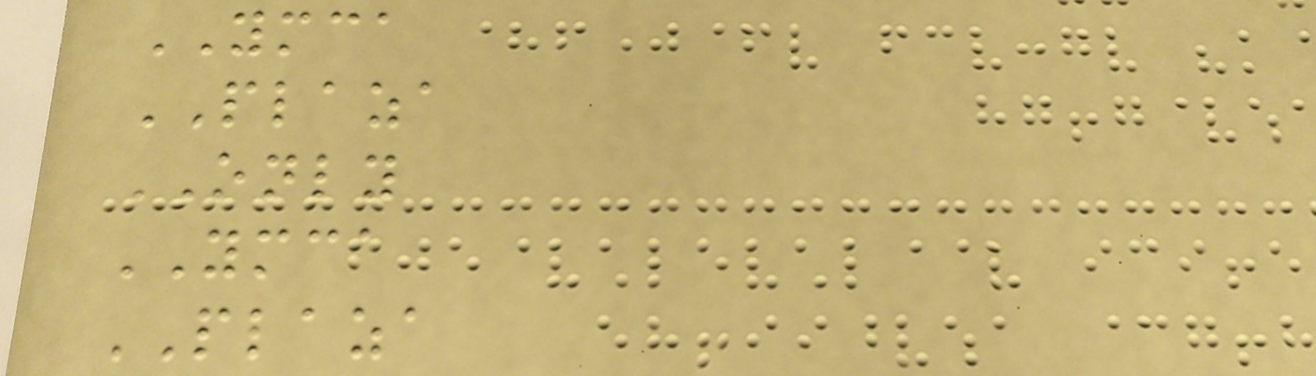YMCA
PLAZA
ONLY
YMCA
PLAZA
